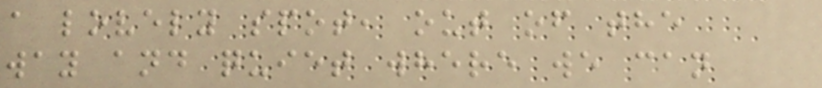a lovely spot, out of the
way and quiet where we can
